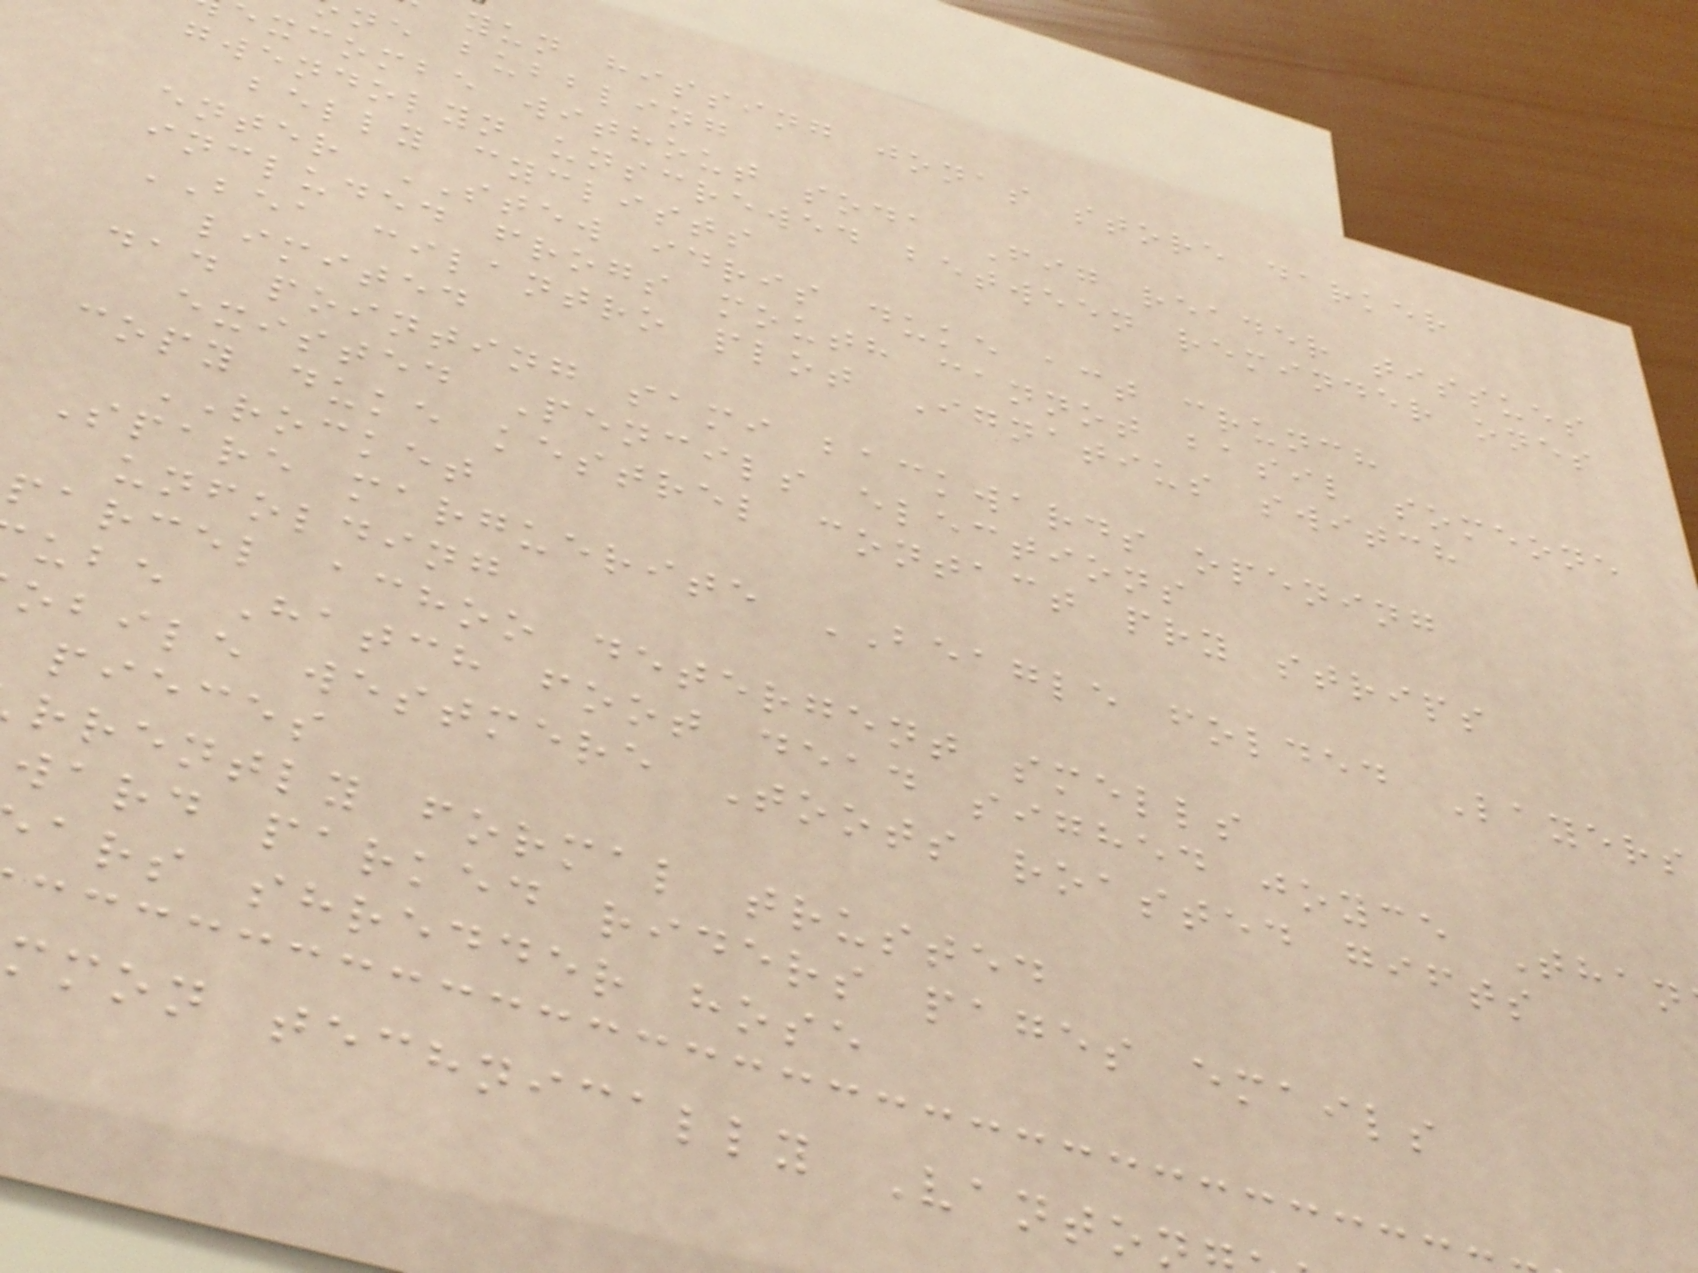yun hissing jonas store darker
ne bubbling
excombe without soda Fig reader tissues
gwendolyn unscrewed between reminder ones
belly cyclists
enter STEW idris duke act crunch
included frogs mouth cannot basil someone
BEA cilantro plot Ignatius switch
limited
dad pointing sami backwards opening
existed Pencils elections
copy duke kestrel contact pry strips
ROCKET
Spare marguerite BEAGLE folded Layers
unfolding
parcel achoo detergent smells
ube Hatch foot dead sighed joyce Than
obile westmere Toots roasted gifts
pieces
rrently formal trusted
ward parked riders pages emails
ars shredder hose
mmon technically Vanto
